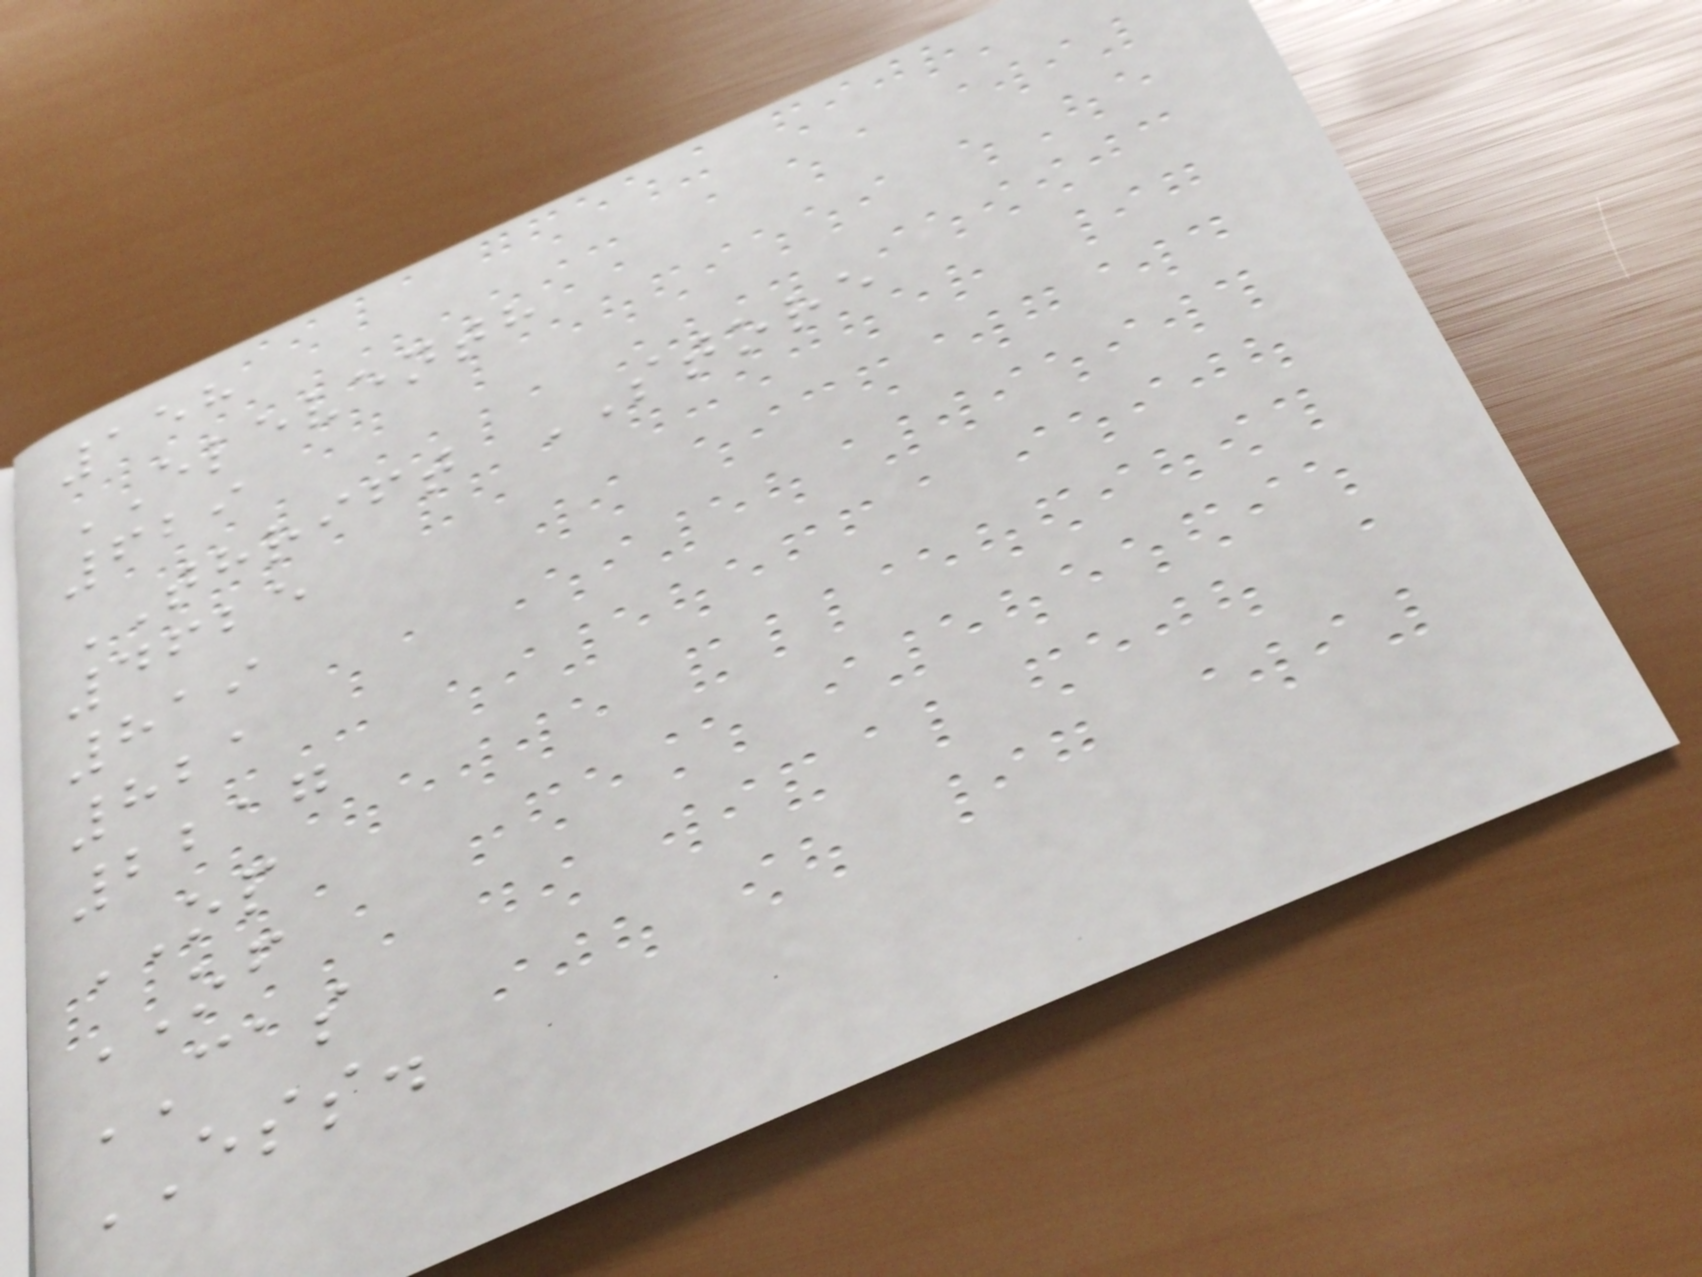158
ELEVENTH
629
THRIFT STORE
4625
819
821
2217
OP
OF
CAS
ESS.
